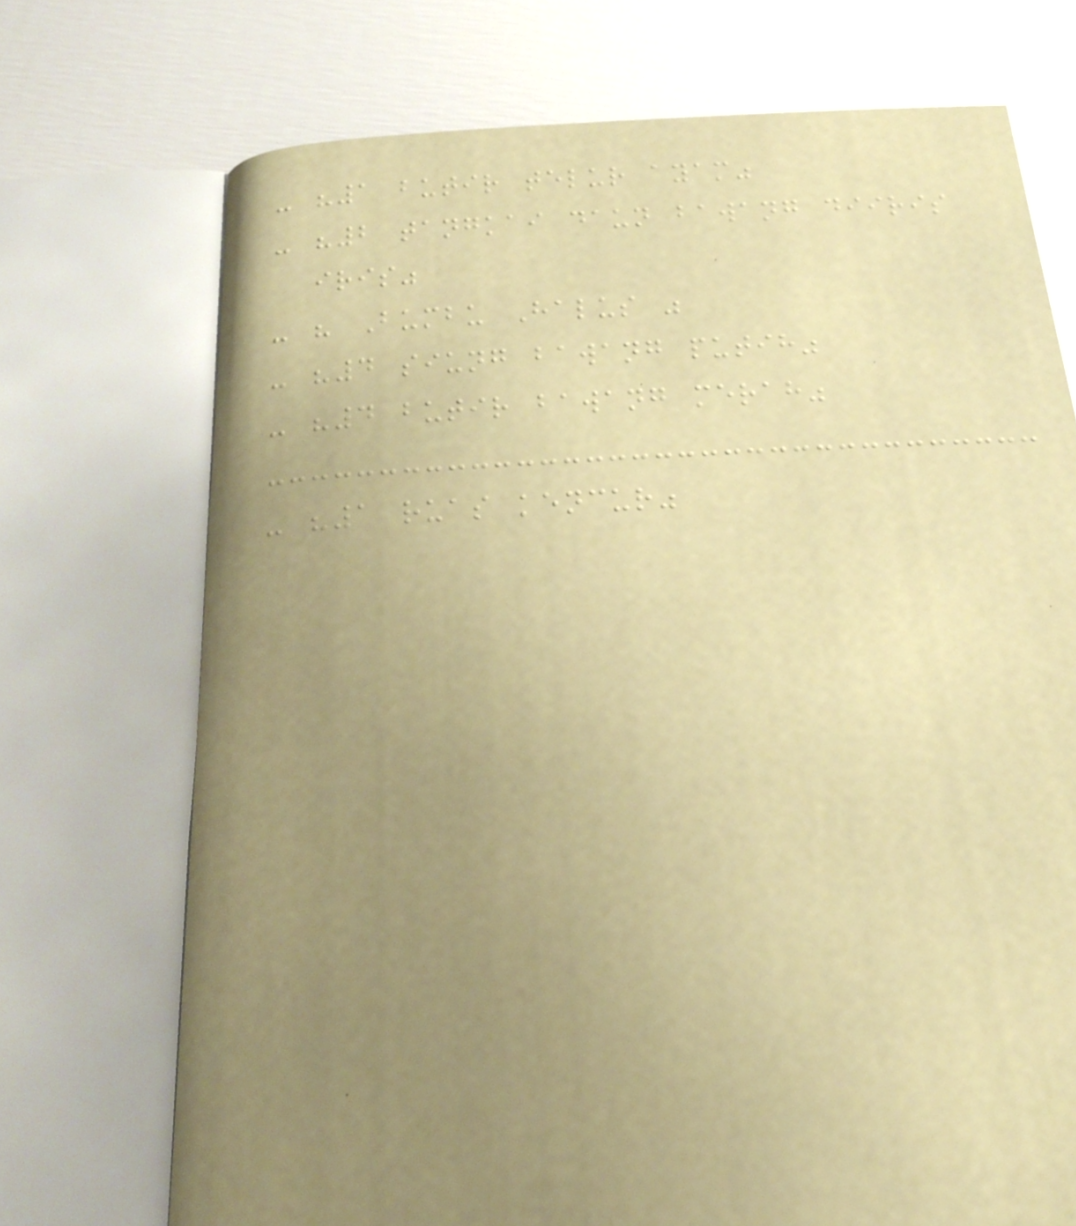- "1 butir telur ayam"
- "2 tangkai daun bawang diiris
iris"
- " Bumbu Halus "
- "4 siung bawang putih"
- "4 butir bawang merah"
- "1 ruas kencur"
